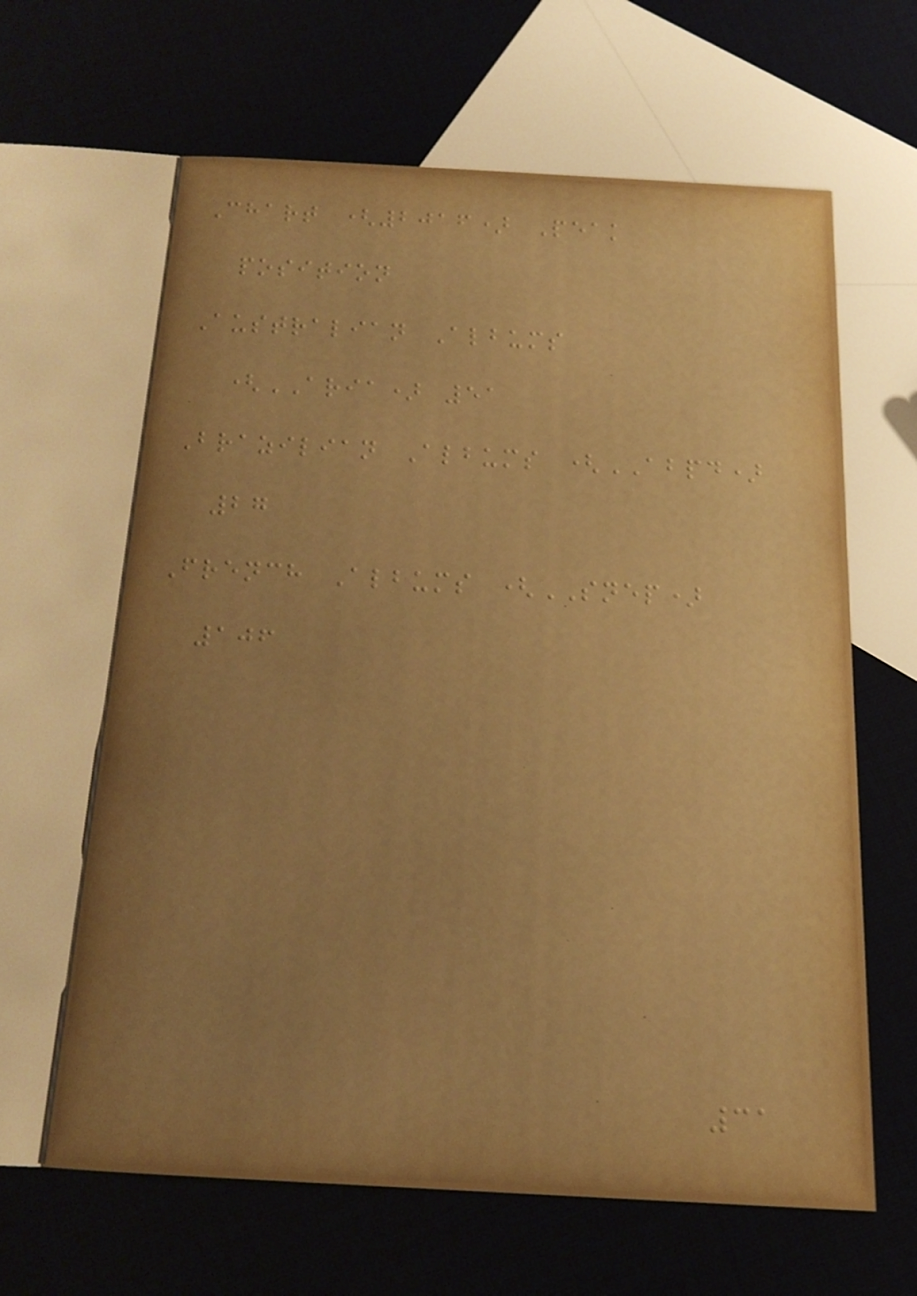Chart (2016) Peak
position
Australian Albums
(ARIA) 51
Brazilian Albums (ABPD)
27
French Albums (SNEP)
106
31
